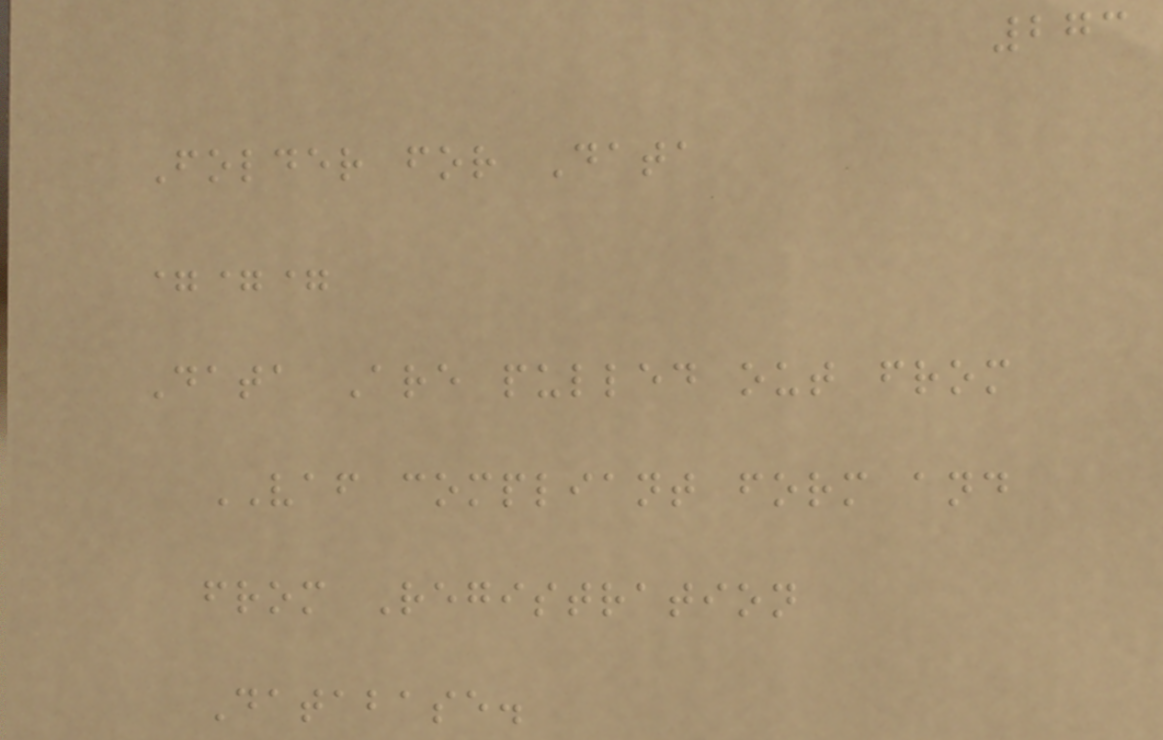273
Folder for Data
===
Data Are pulled out from
VAF compliant form and
from Registration
Database.
